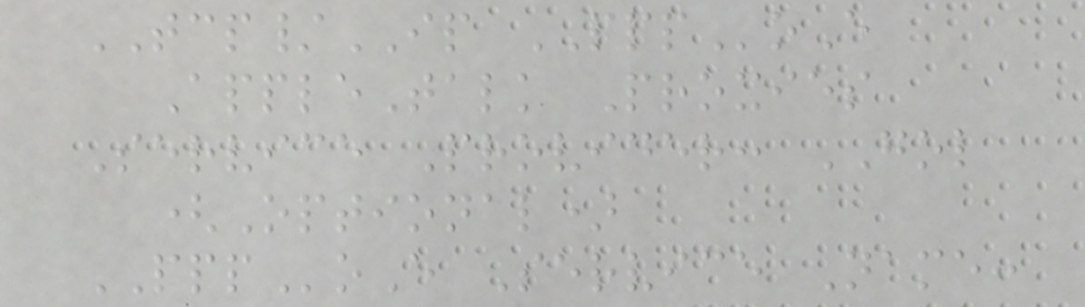TCP/IP PPPoE
AppleTalk Proxies
Service Provider: GOL
(Optional)
PPPoE Service Name:
